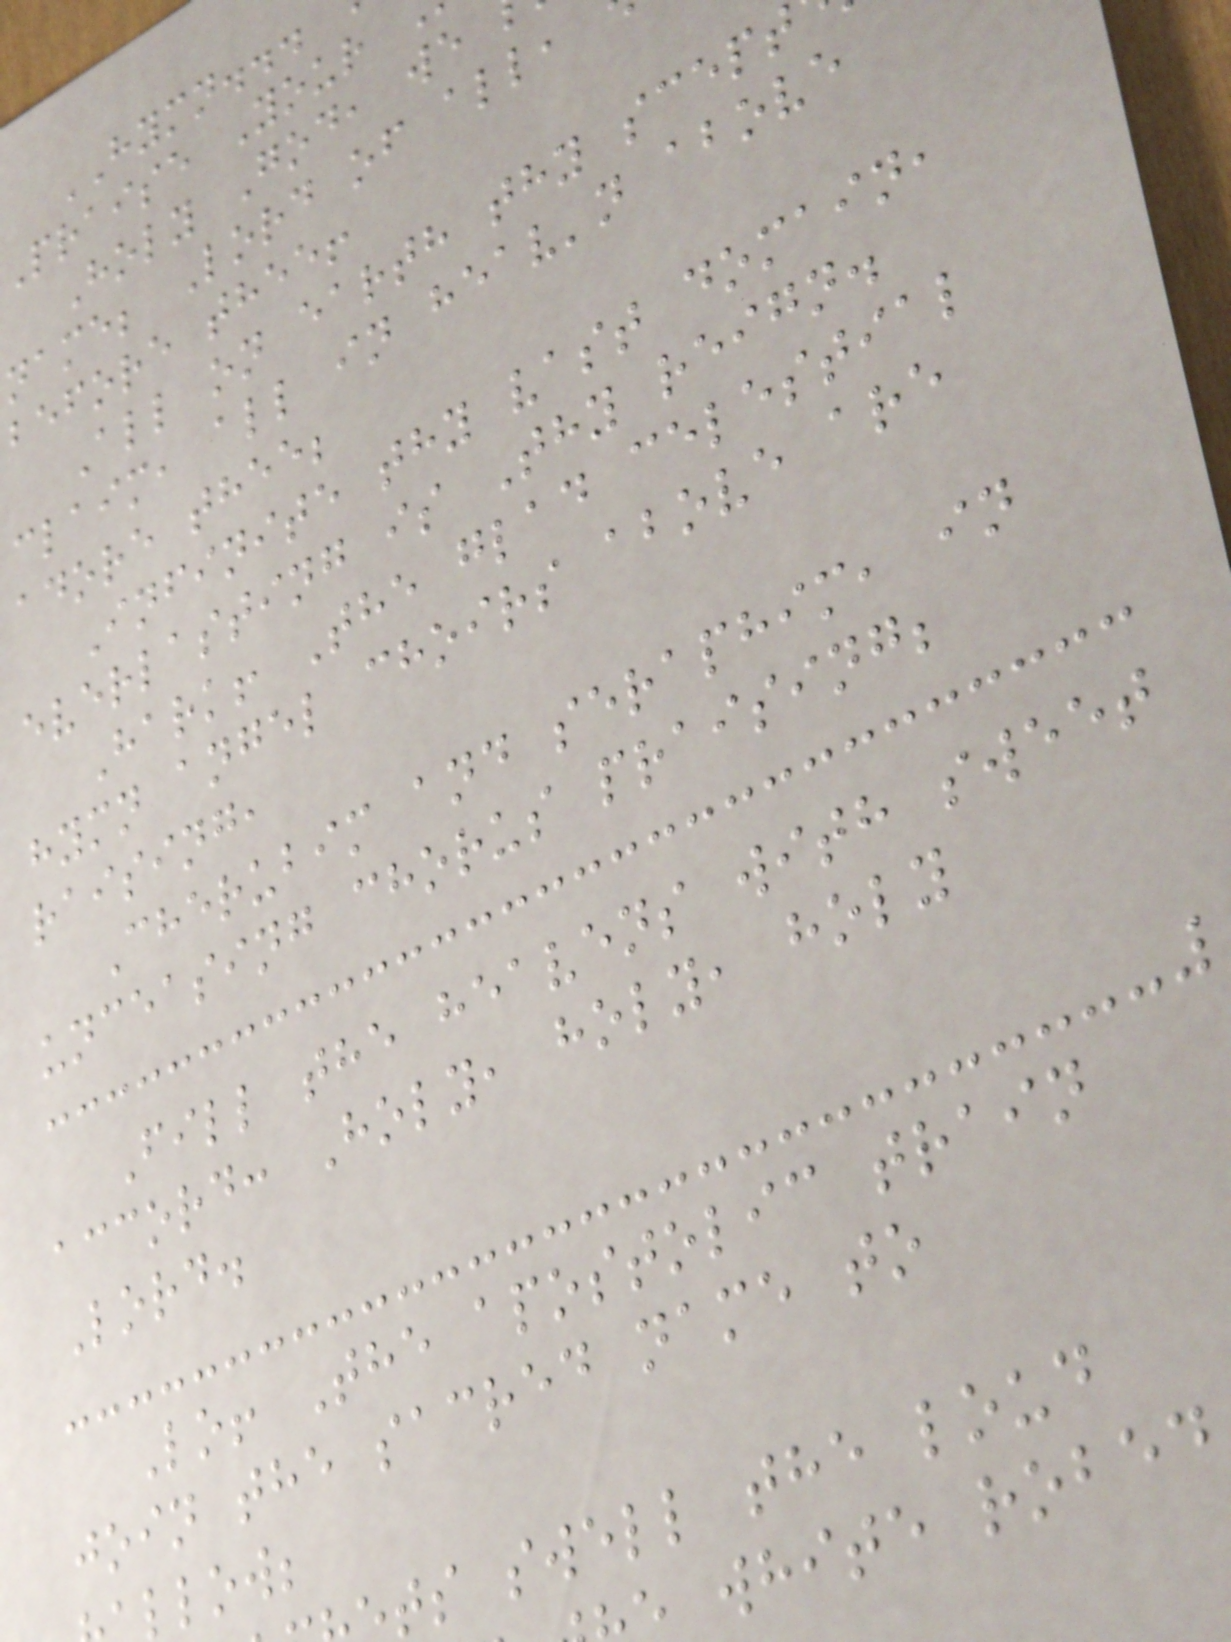HYMN...
Praise Your
Holy God, we
name; Lord of all,
before thee!
All on earth thy scept
claim, all in heav'n above
adore thee;
Infinite thy vast domain,
everlasting is Thy reign.
Hark! The glad celestial
hymn angel choirs above are
raising,
Cherubim and seraphim, in
unceasing chorus praising;
Fill the heavens with sweet
accord: Holy, holy, holy
Lord.
Lo! The apostolic train
join the sacred name to
llow;
ts swell the loud
white robed
